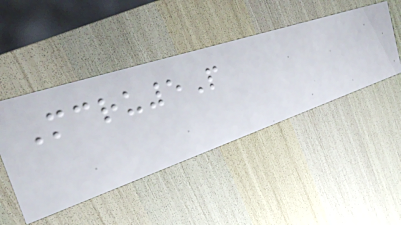Mcru5P
